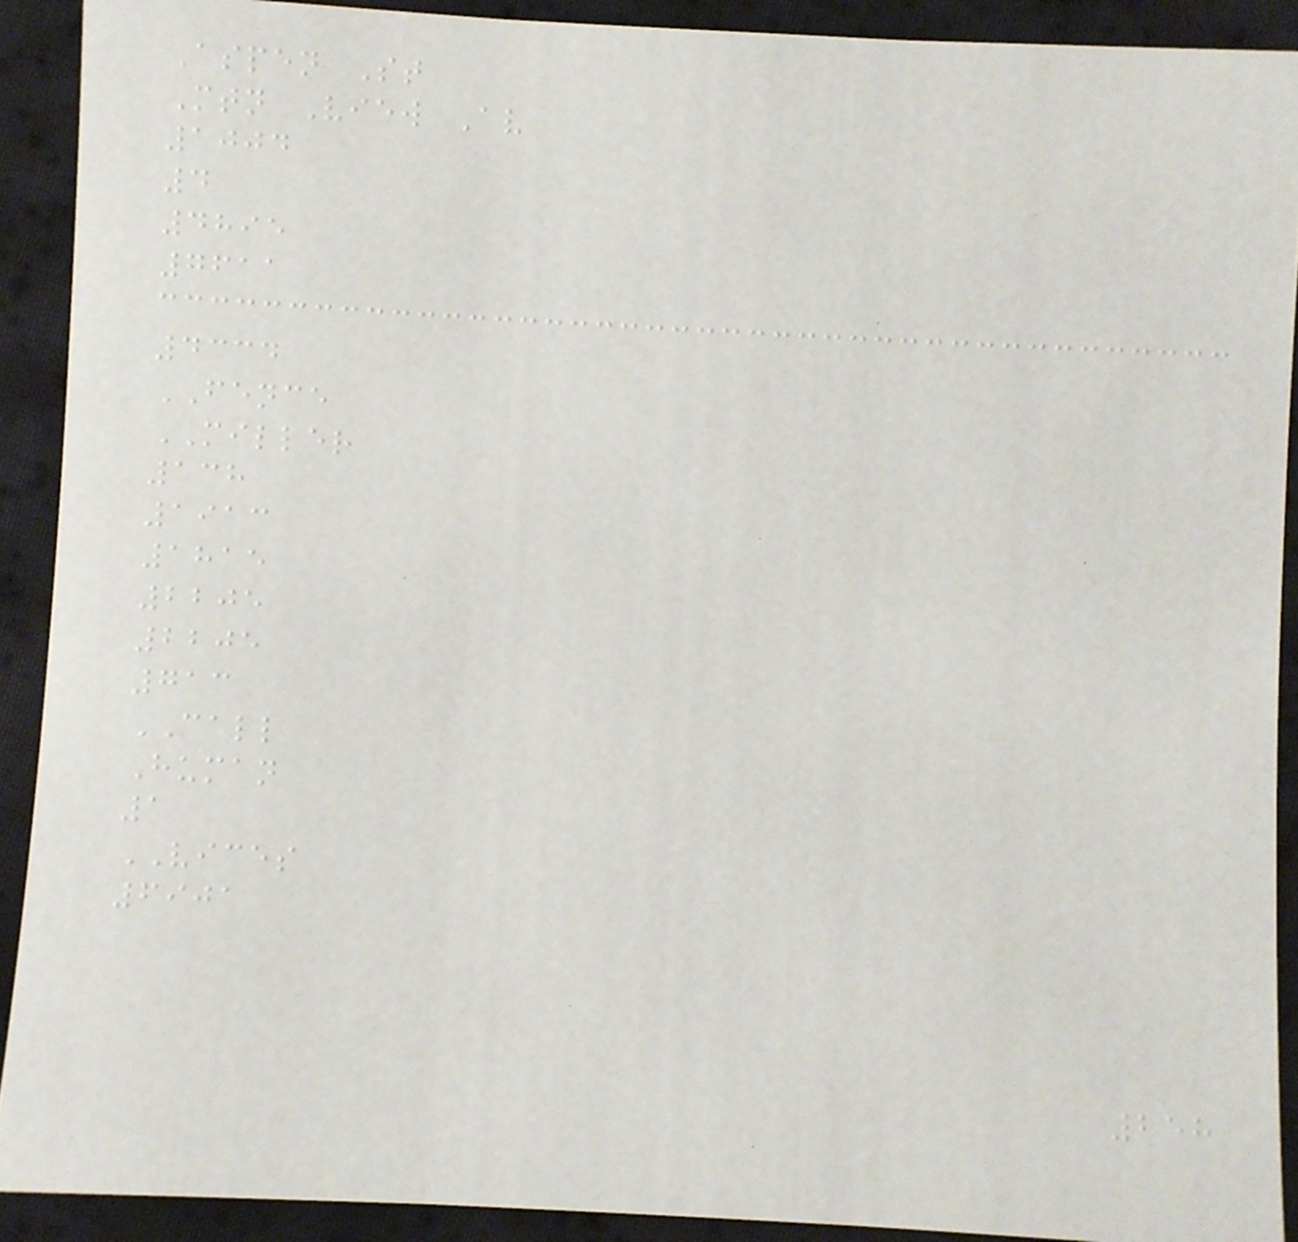Aspen St
Mtn View Av
1004
4
4895
7611
4334
FENCE
MILLER
138
1913
1815
2205
2205
713
CALL
Human
1
VICES
6901
258
